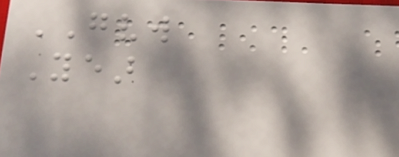GVW
Year
